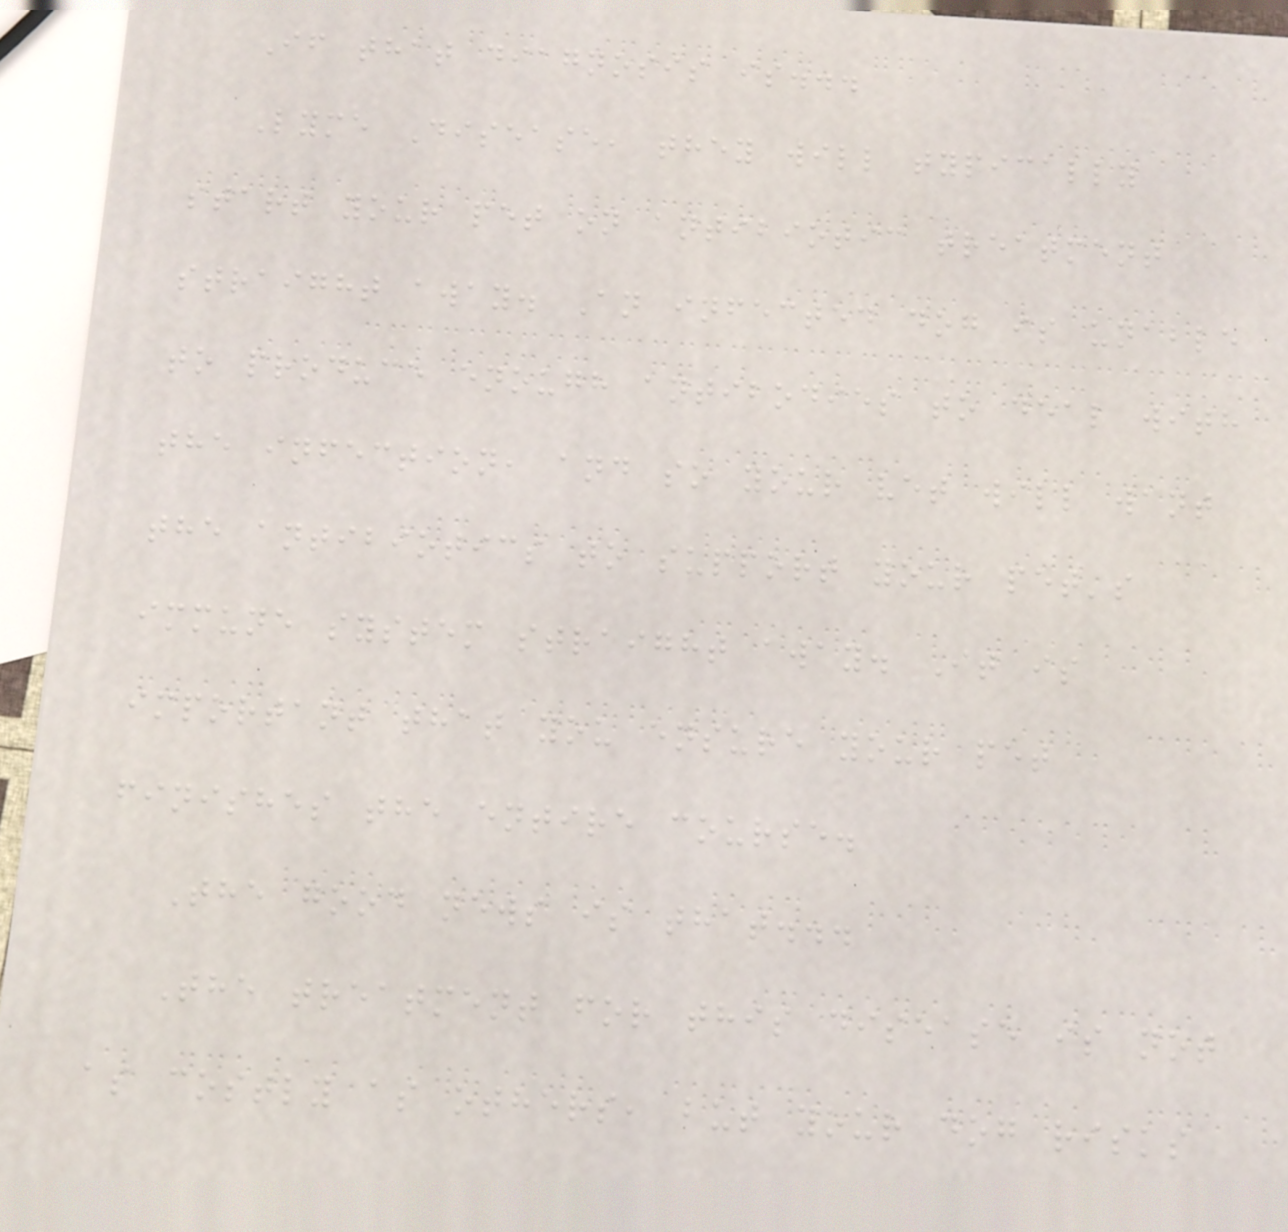If that diagnosis is...
Lyme Disease, they will typically
start your pet on antibiotic treatment
straight away. An infected dog is unable
to produce enough antibodies to deal with
the infection, and so your vet will want
the antibiotics to support your pet's
immune system straight away. It is
important that you ensure your pet
finishes the entire course.
The good news is that...
The treatment for this disease is not
as costly as others, but your dog risks
